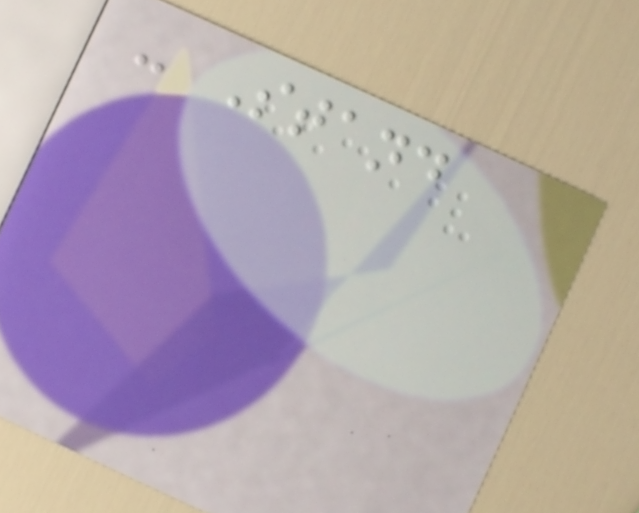- Stand
